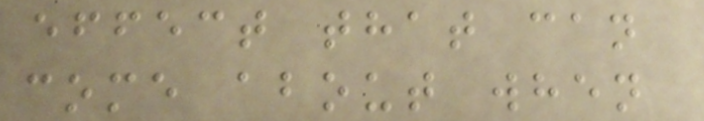effect that can
come about when
